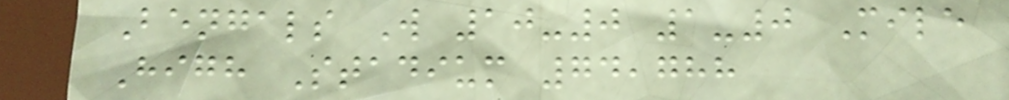Bengals W 10-0 1-0 Mile
High Stadium 74,788
